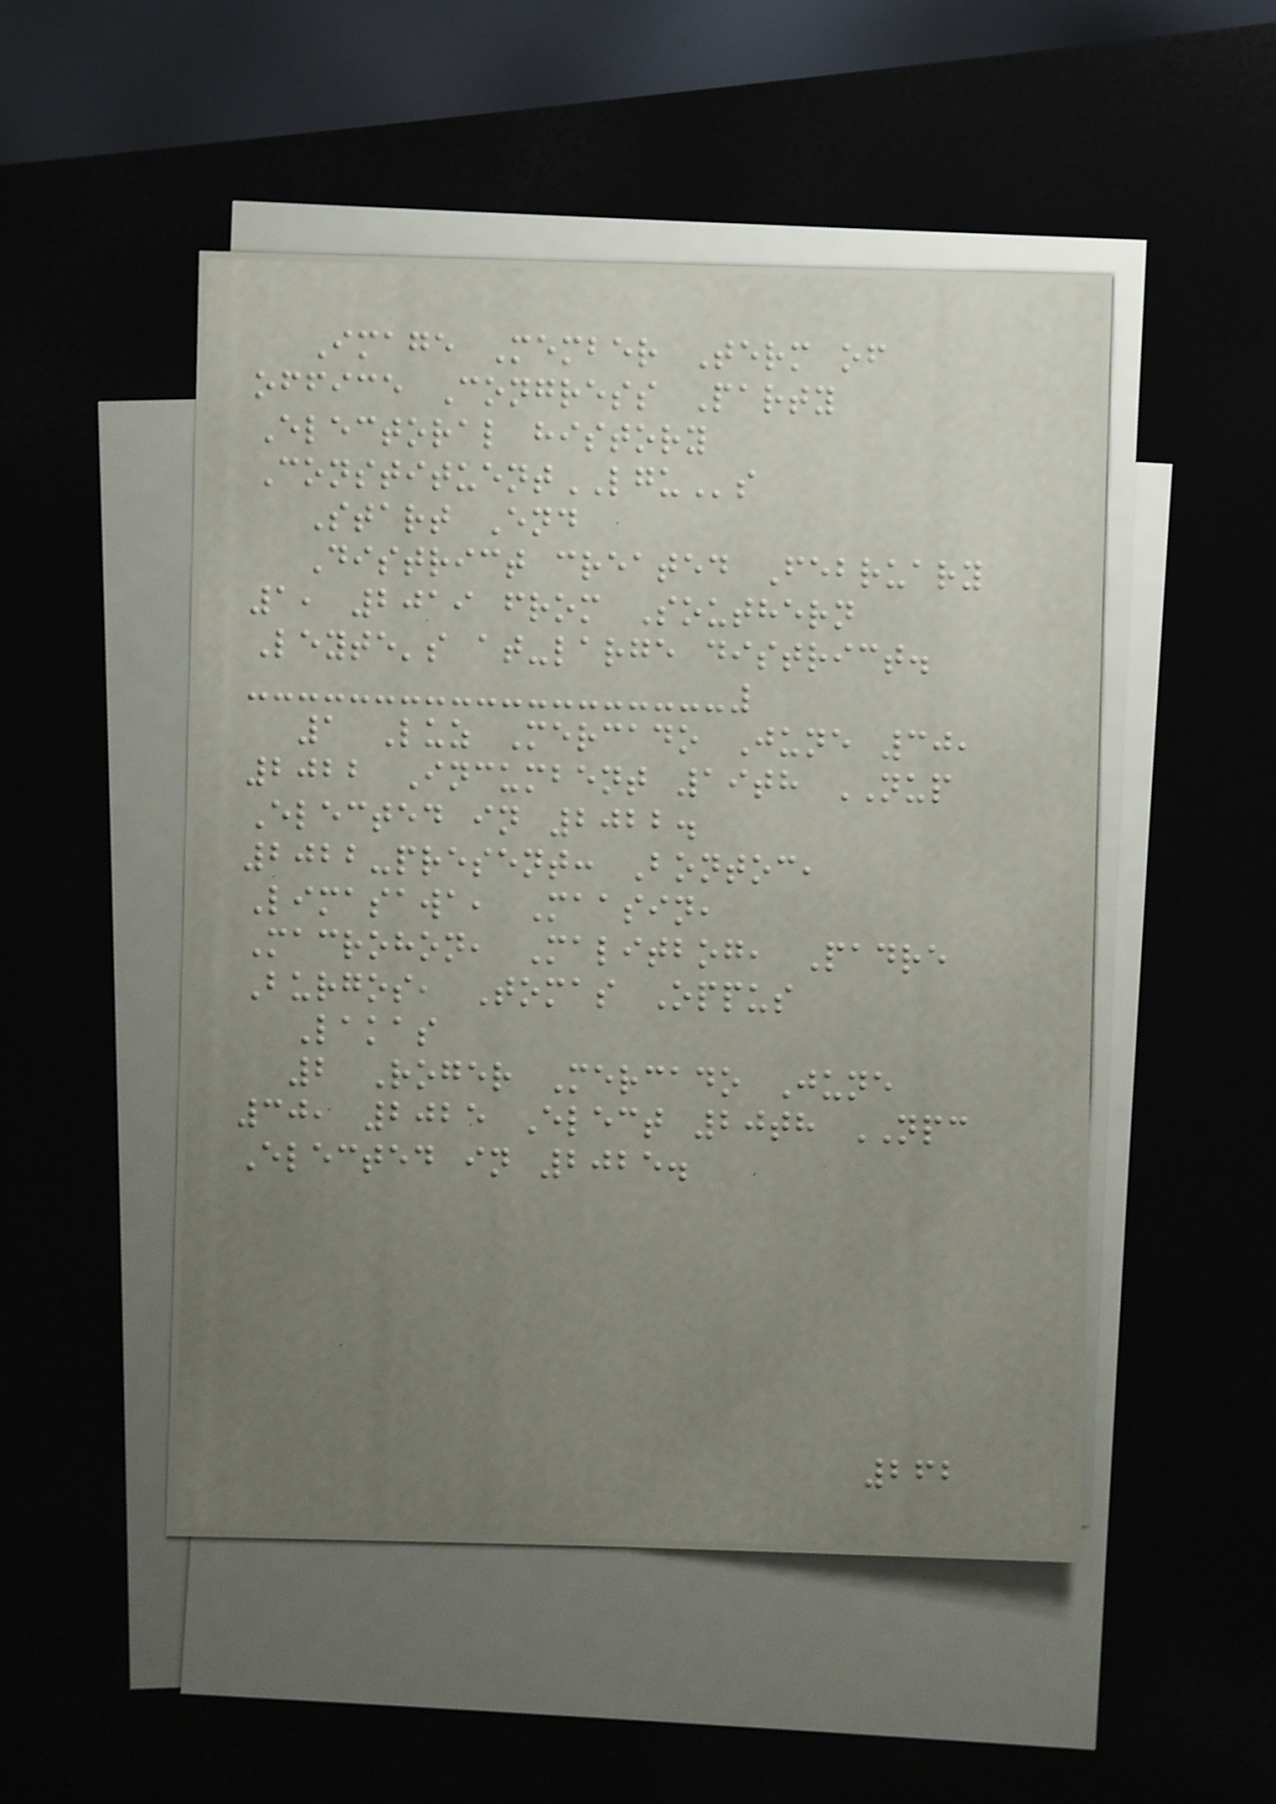Image Member Term of
office Congress Party
Electoral history
ConstituentLGUs
Start End
District created February
1, 2019 from Southern
Leyte's at-large district.
1 Luz Mercado June 30,
2022 Incumbent 19th NUP
Elected in 2022.
2022-present: Bontoc,
Limasawa, Maasin,
Macrohon, Malitbog, Padre
Burgos, Tomas Oppus
Lakas
2 Roger Mercado June
30, 2025 Elect 20th NPC
Elected in 2025.
262
